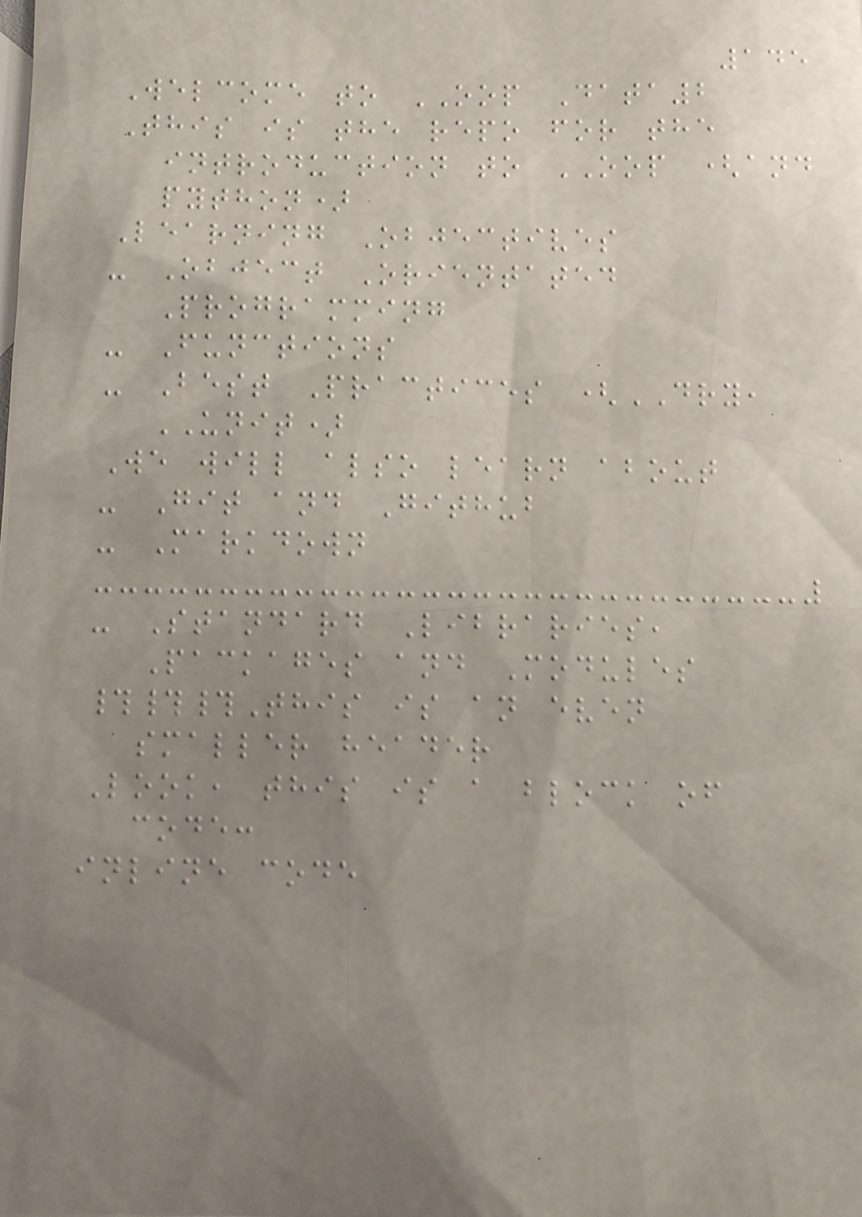145
Welcome to OOP Data2
This is the repo for the
introduction to OOP (and
python)
Learning Objectives
- Object Orientated
Programming
- Functions
- Best Practices (DRY,
UNIT)
We will also learn about
- Git and Github
- Markdown
- Standard Libraries,
Packages and Modules
###This is an even
smaller header
Look, this is a block of
code:
inline code
